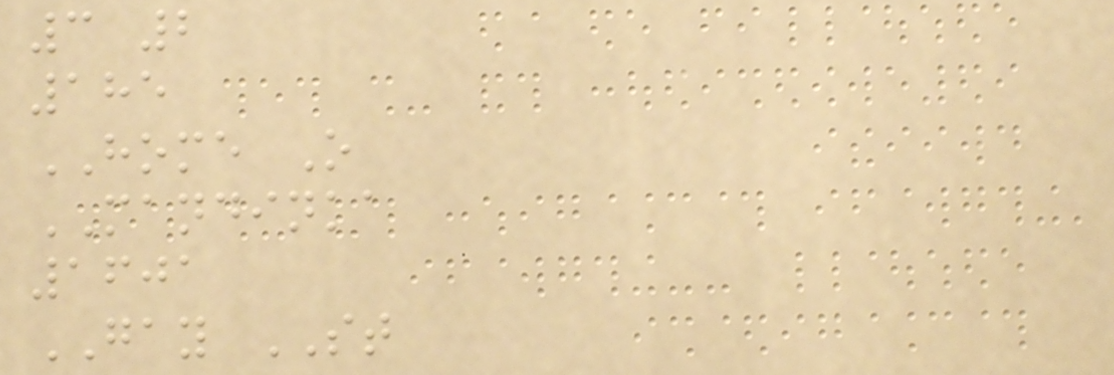3 2
185
HOME O
MANDINKA
1601
GAY ST
